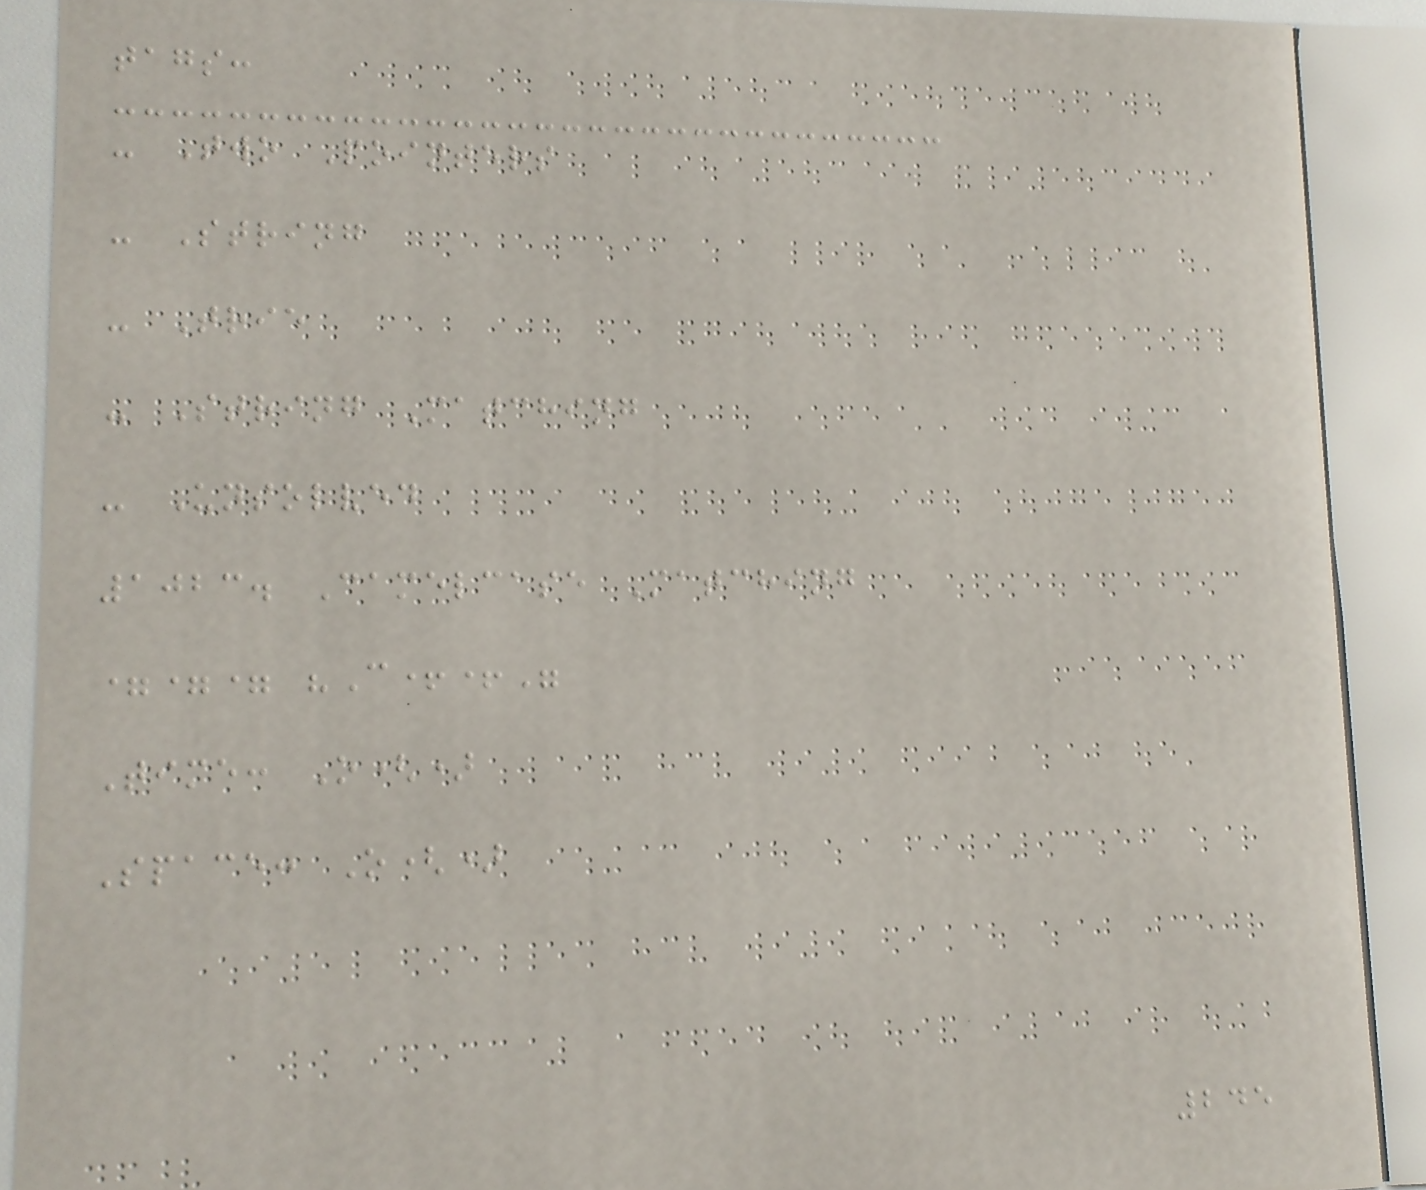tags:
- Two Pointers
- String
- Trie
- String Matching
- Unsolved
1023. Camelcase Matching
=== "C++"
Time: O()
Space: O()
245
